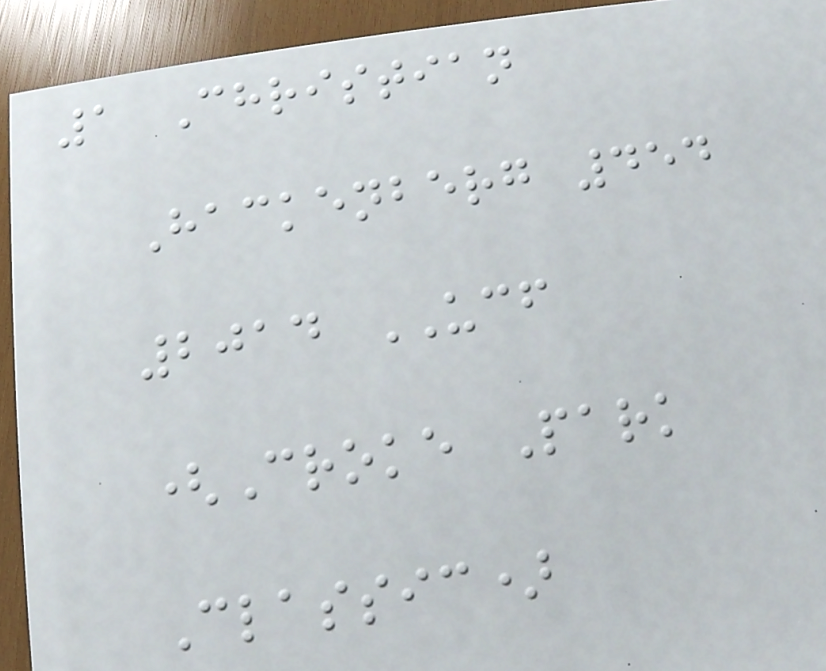1 Christian
Hackenberg 454
2014 UCF
(Croke Park
Classic)
